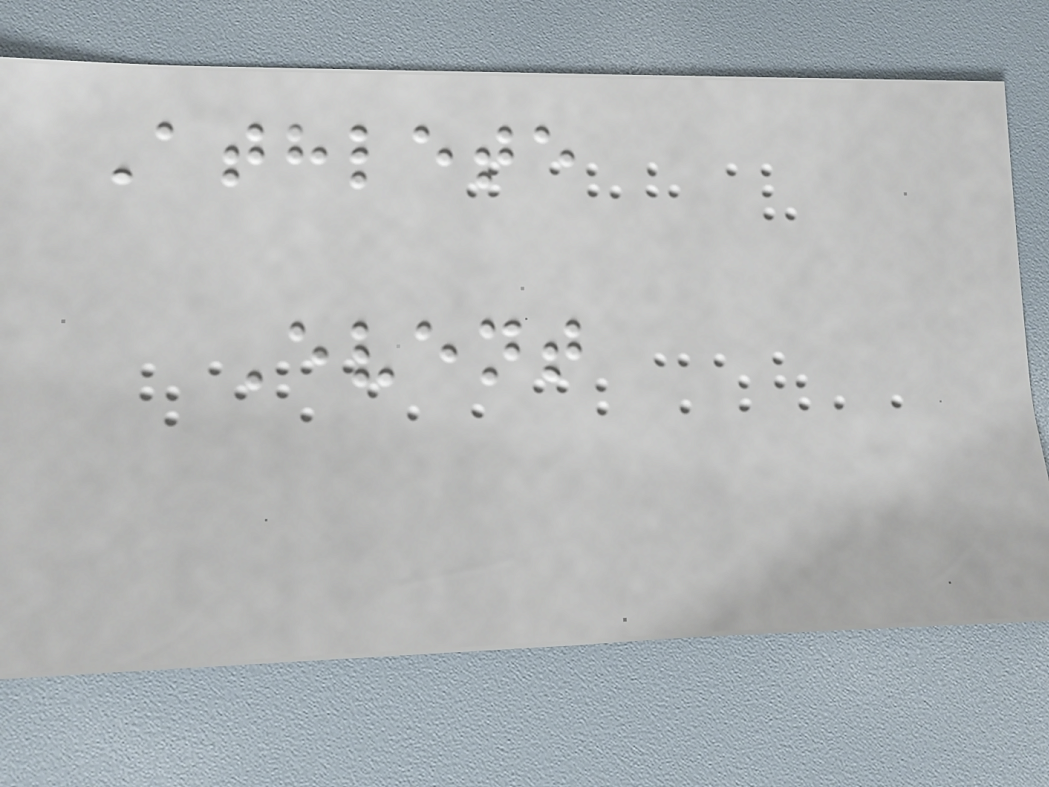Athlete
Event
